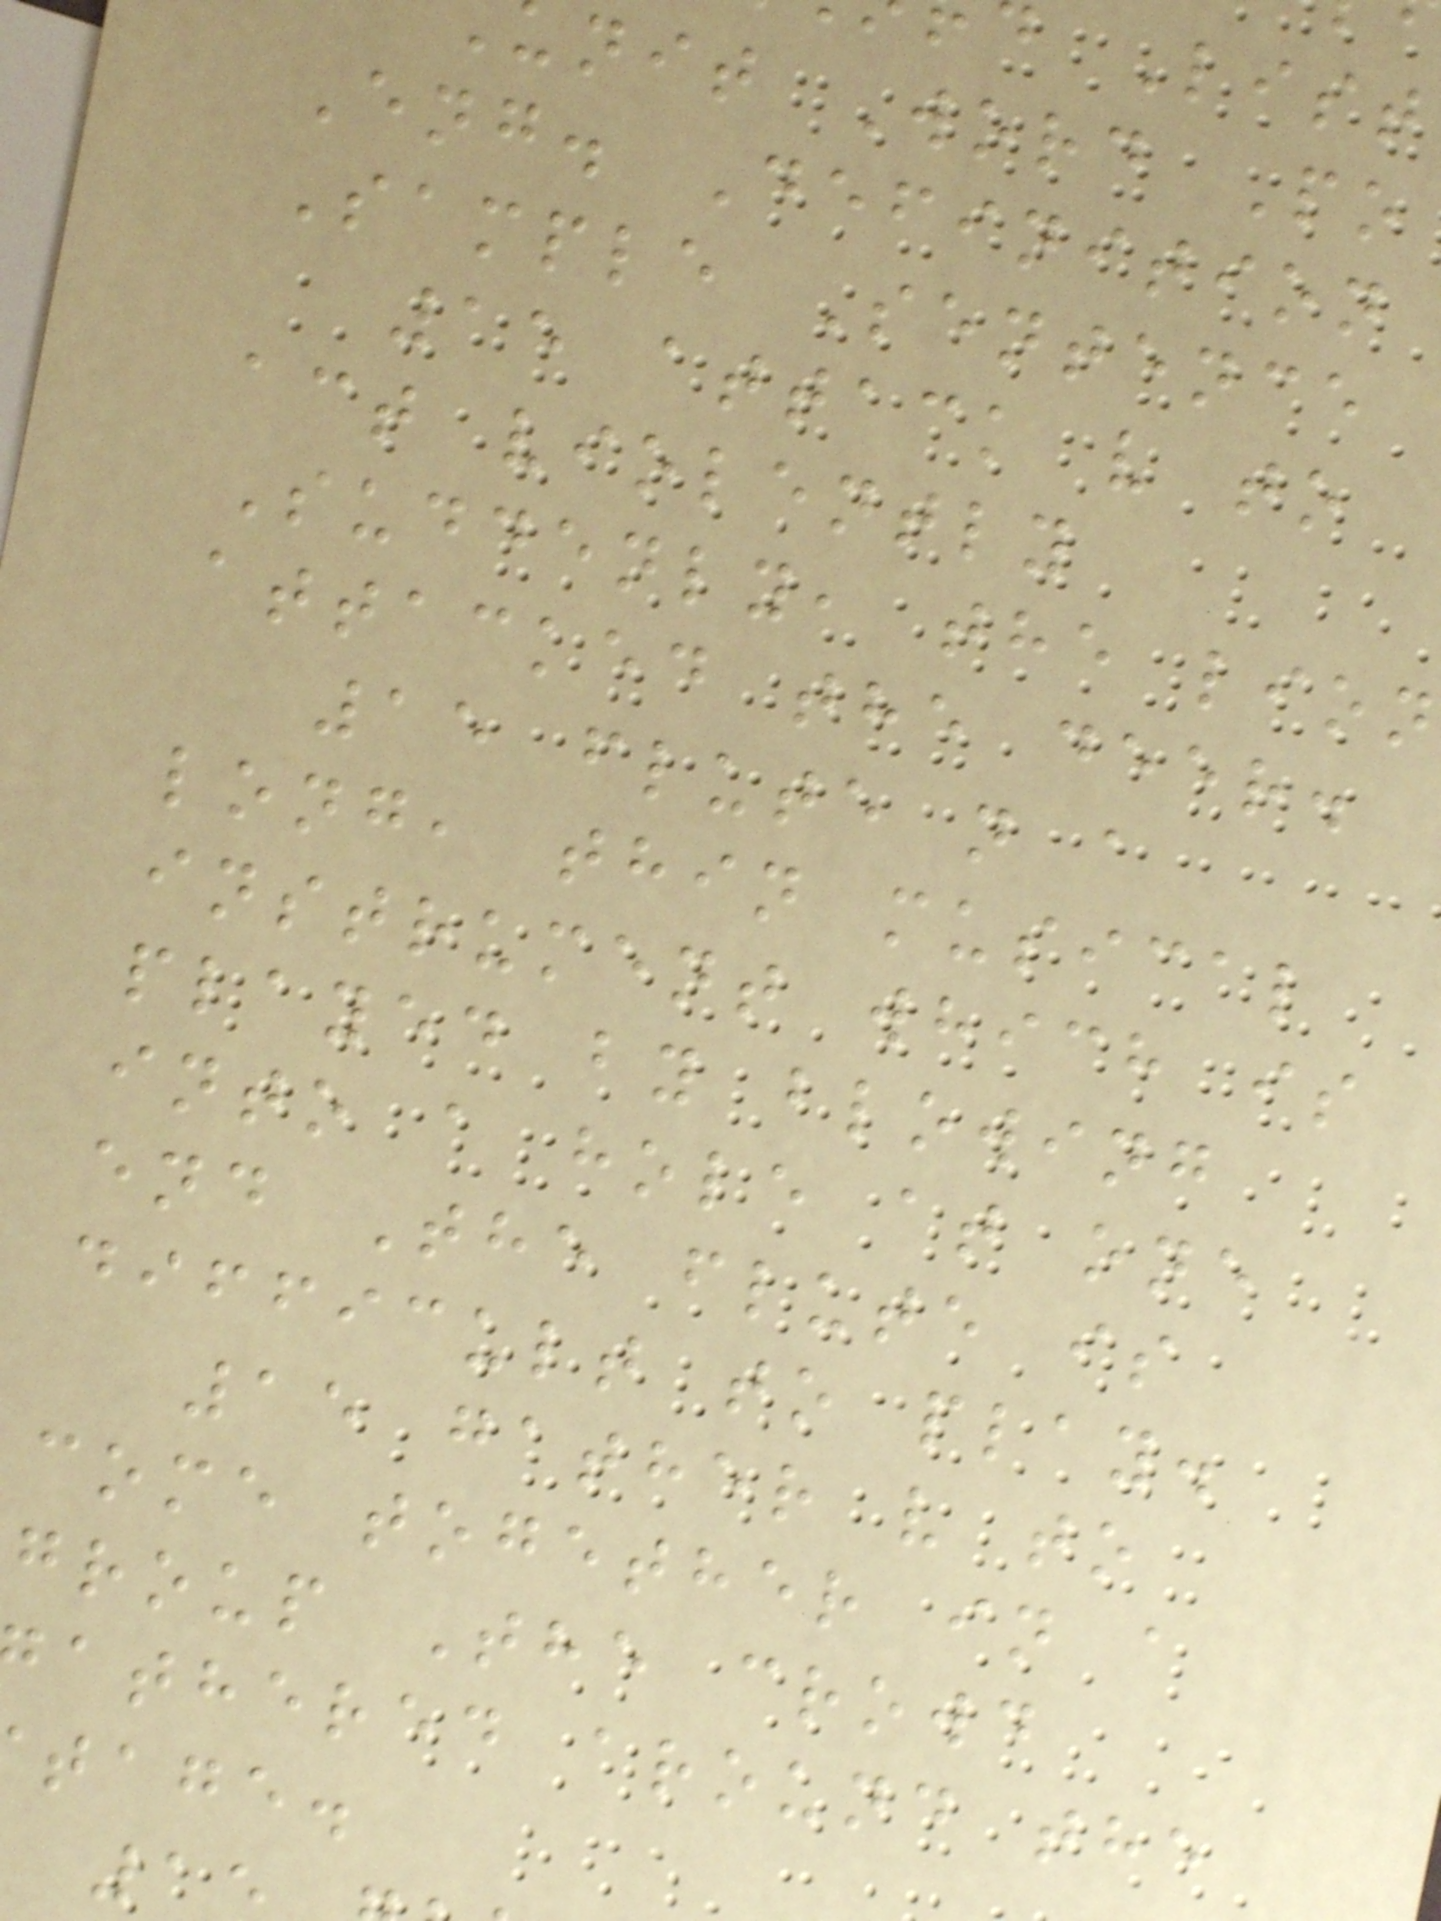List
nit Word Po
Eng. Definition
Sample Sentence
15 attack v to
act violently
Suddenly, the lion
attacked the deer.
15 flute n a
long, thin musical
instrument which is
played by blowing
into a hole at one
end The flute is
difficult to play.
15 gather v to
come together in a
group The crowd
athered around the
tage.
